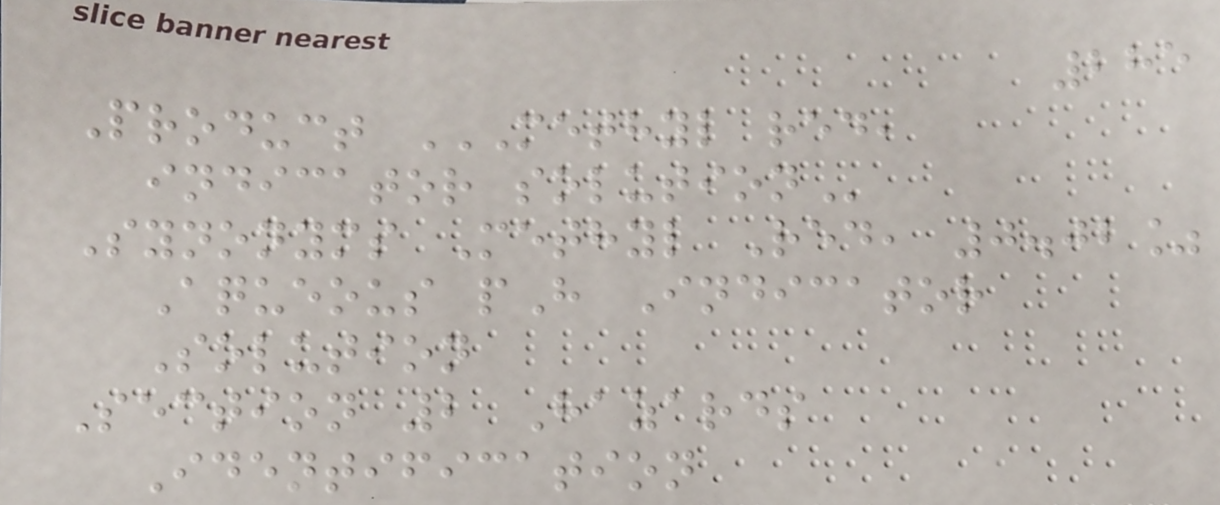285
Product METHYL RED,
INDICATOR SOLUTION
Synonyms Methyl Red, 0.02%
Aqueous pH Indicator
Solution
Section 2 Hazards
Identification
